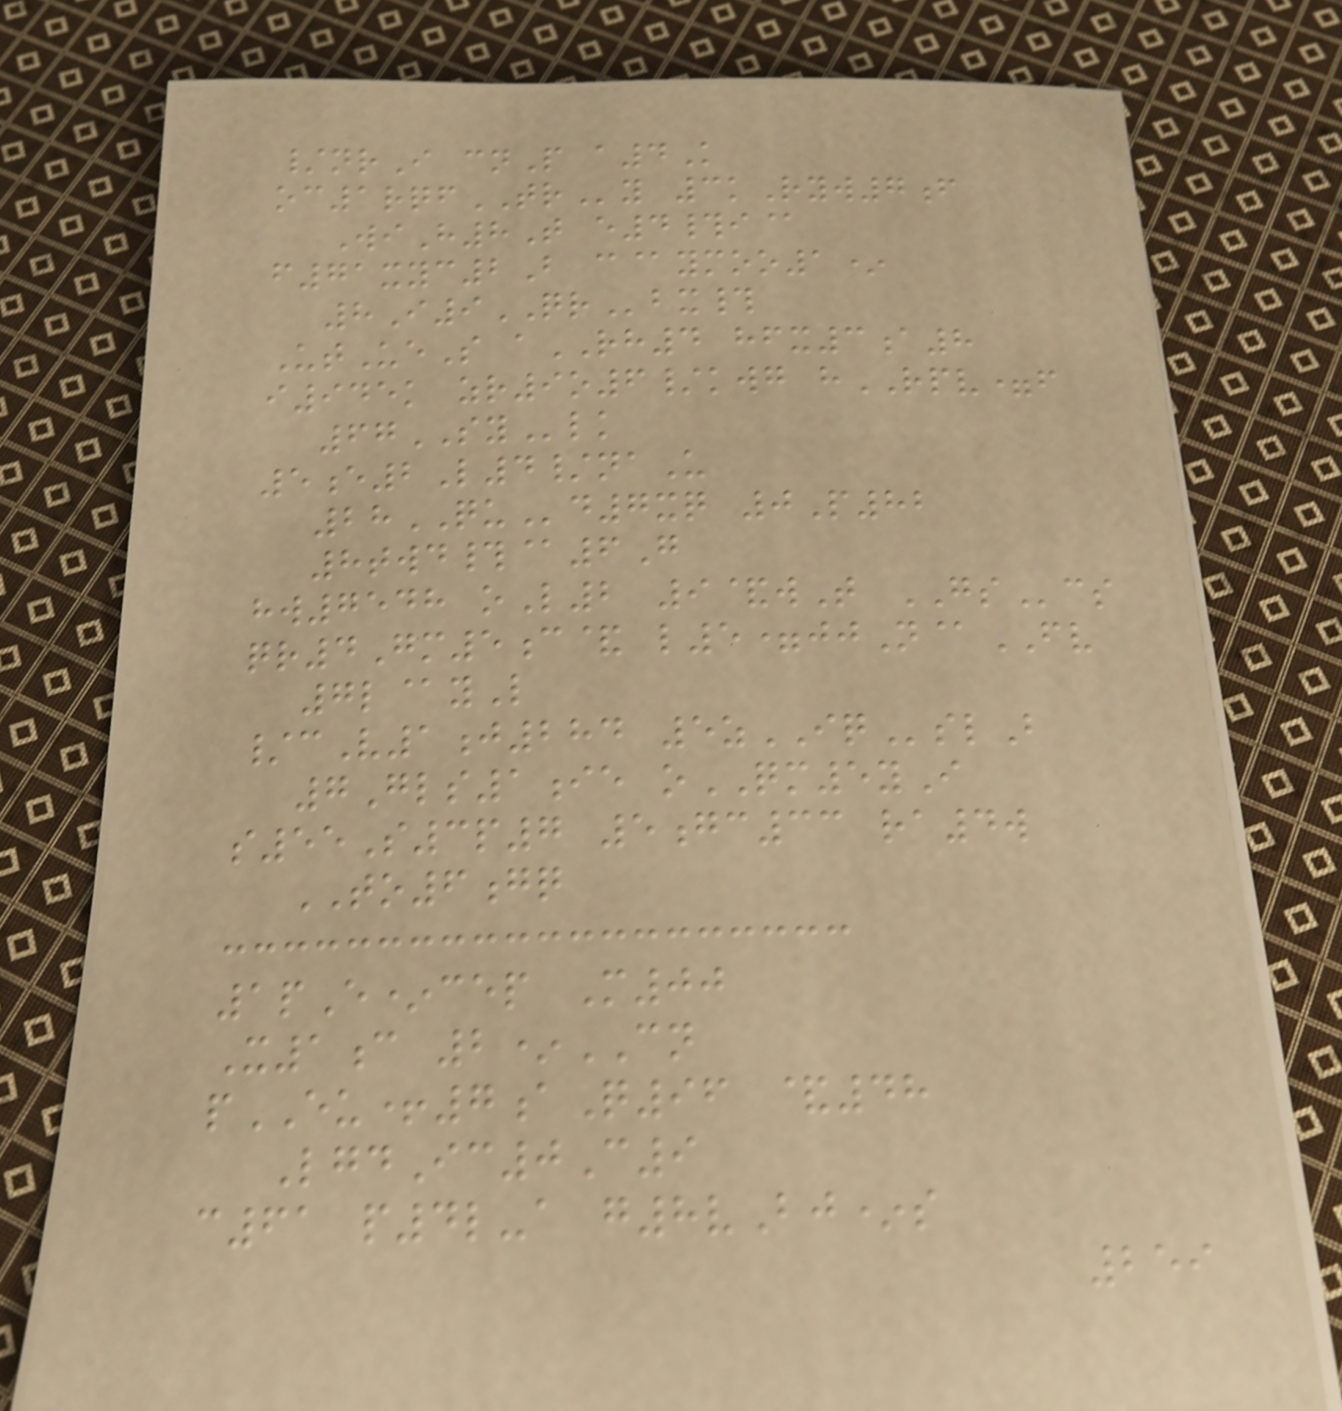/nrI cnP a4K
oc1rqfTRy 3kRyw7f
WiH8T e4#i@
f71xyc2B c@ymoo1*
8I9QRbx#
UtUeS aRH4 hfx3a8
i945k zr9o6/kwg hRPV=f
67SYlk
5e2L4/naU
28QUd7xq 0P82
8twd#@6G
hw7548 oL2 9&wT GScs
qr4Gm5c& l5=jjN@FV
7l@yL
/cV1j284 5zIQslB
7Gls1ie oQM5yI
s55S3p7 5gc33 ra4w
TO6gq
1pE*cep M00
X1c 2*CN
pEU+7aQ96 &48
LgdIc0C9
c61 p4l-a g8vBj*s
259
